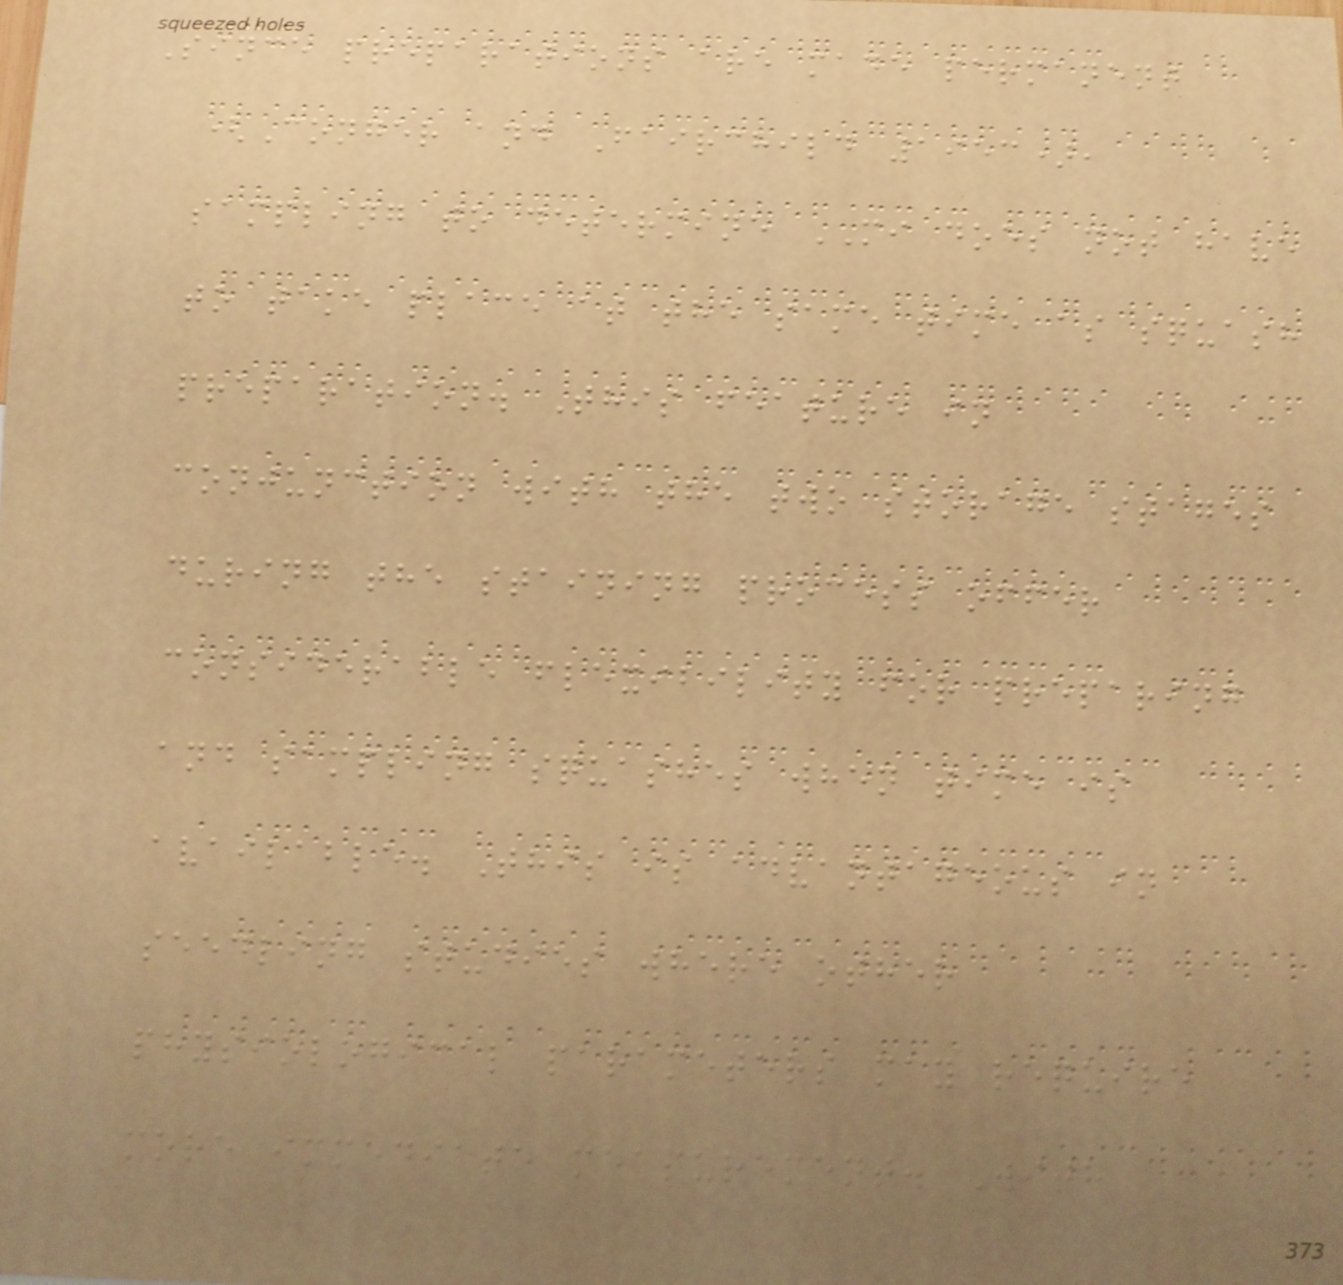Since preparations are made permanent
(Conger and Fairchild 1953),
sampling to determine MI does not have
to take place at the same time as squash
preparation. This feature in
conjunction with the two storage stages
during the staining process offer
considerable flexibility for preparing
and sampling squashes when time is
available. This is advantageous in
seedling studies where other
physiological parameters may require
more immediate measurement. With
